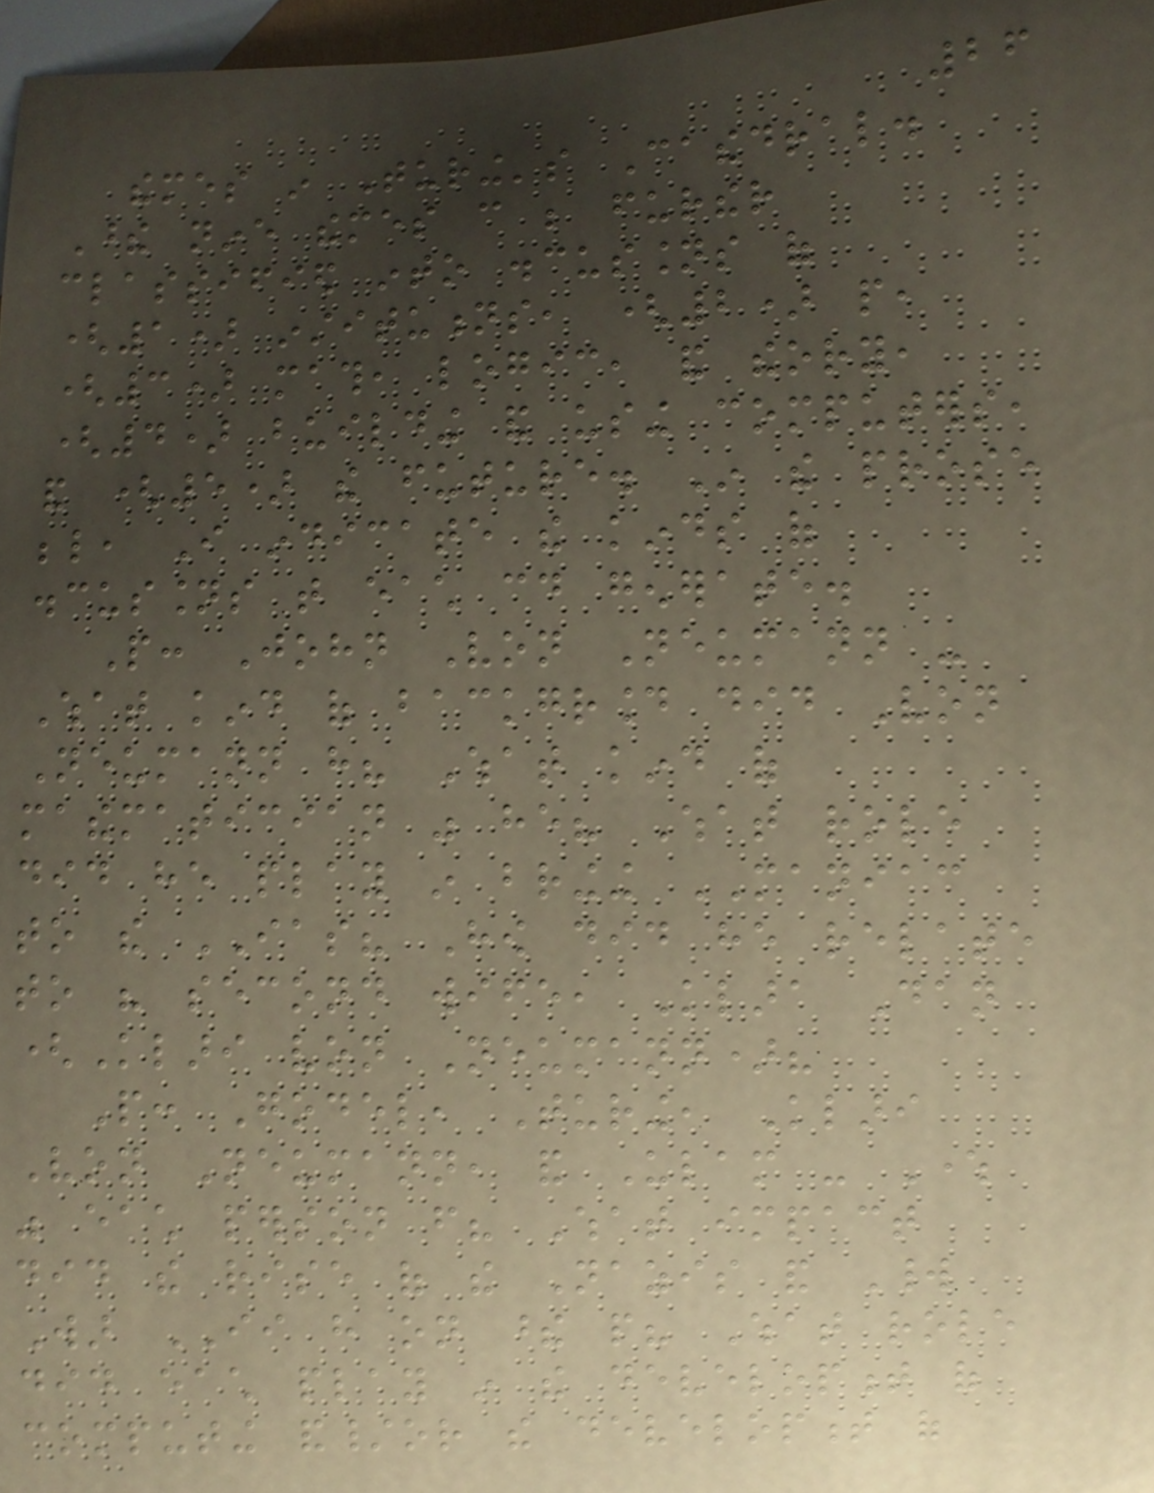26
themes in Turing's Cathedral.
These nine themes can be further
classified into discussions of
(1) institutions, (2) people,
(3) math, logic, and theory,
(4) building and using computers,
and (5) the future. In the prose
below, I indicate the kinds of
discussions that each could generate.
People: John Von Neumann -
What kind of background did Von
Neumann have? What kind of
mathematician was he? What role
did he play in bringing MANIAC
to the IAS? How did he relate
to his second wife, Klara Dan
(Klari von Neumann)?
People: Godel, Turing, Klari
Von Neumann, and Ulam - Where
was each person from? What impact
did the rise of the Nazis and World
War II have on these people? What role
did each play in the development of
computing and/or the development of
